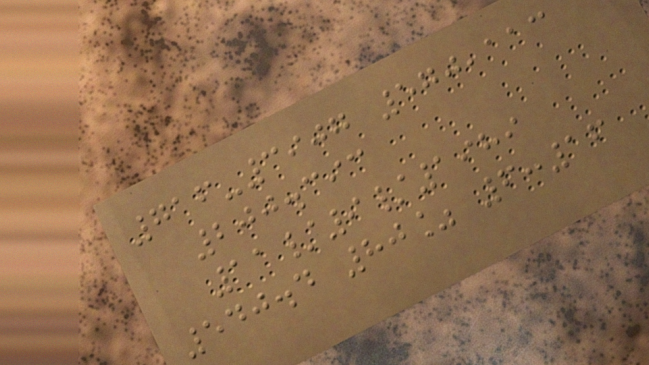716-3907 570,113
200.393
11/9/1989
540.4 80% 6:16
